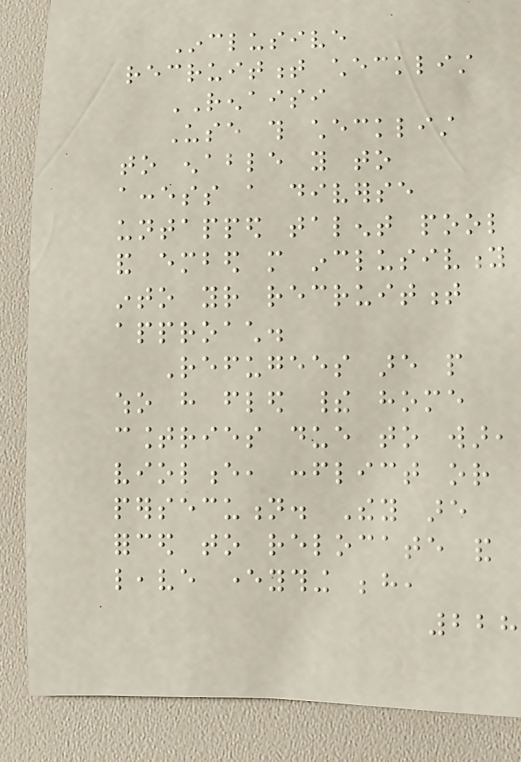Inclusive
recruitment checklist
RENAISI
Use this checklist
to enable you to
access a diverse
untapped talent pool
and embed more inclusivity
into your recruitment
approach.
Refugees are people
who have fled their home
countries due to war,
violence, conflict or
persecution. They are
forced to relocate and
leave everything behind,
228
